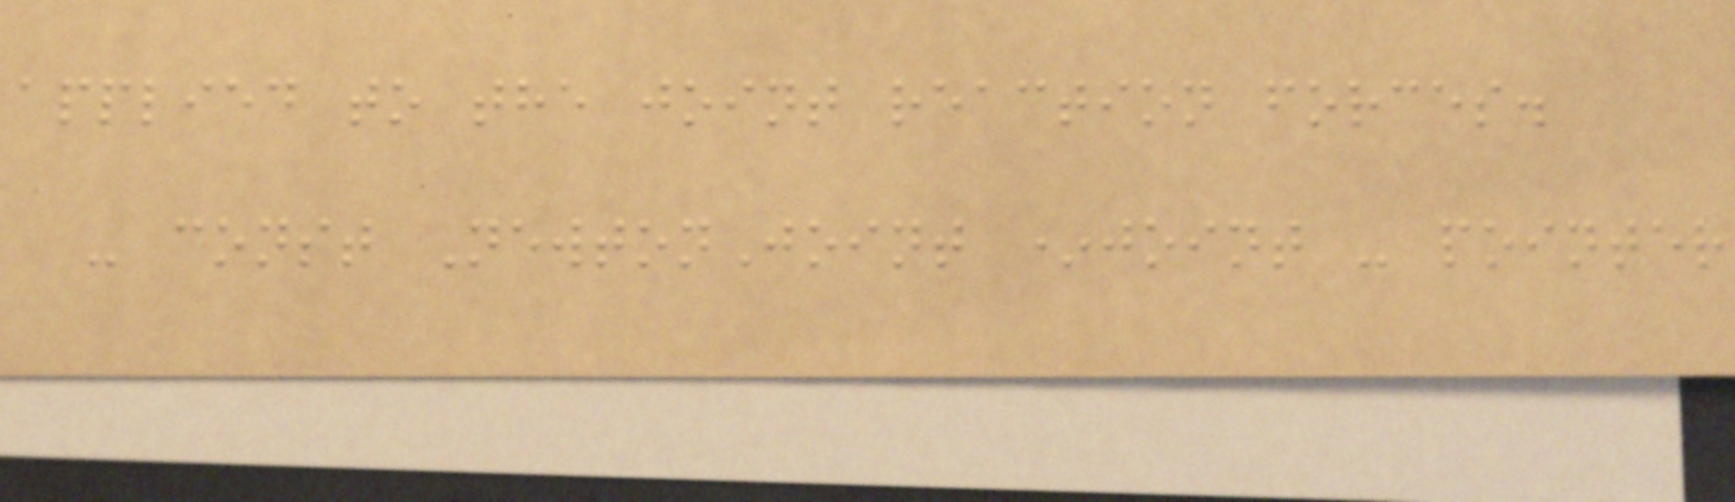applied to the joint reaction forces.
- const NewtonJoint *joint - pointer
